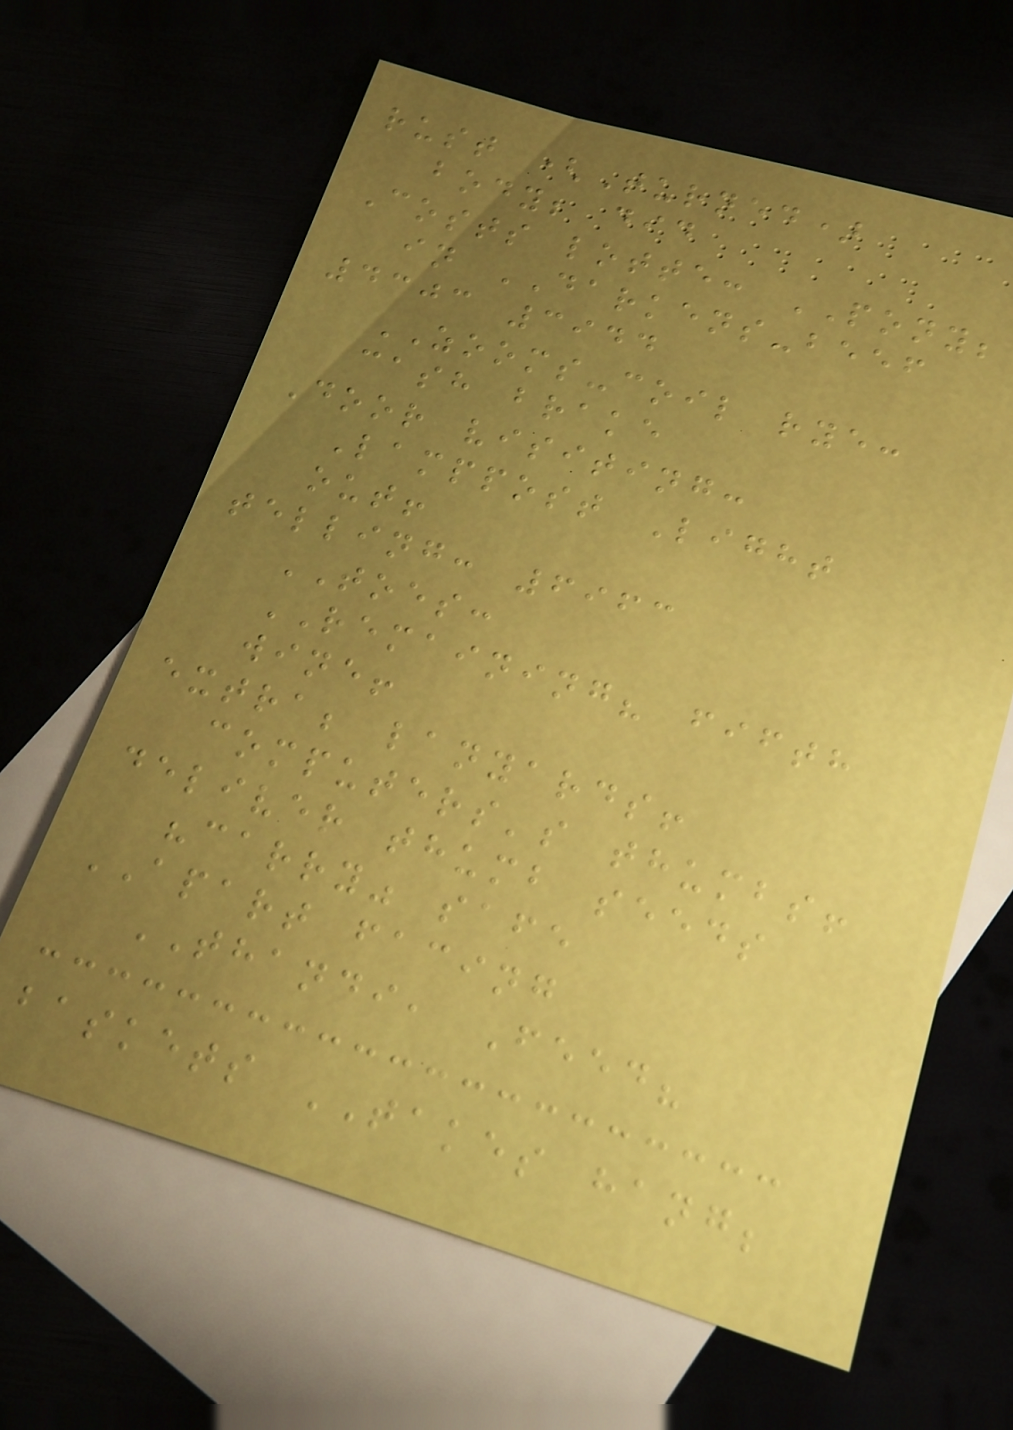rust (Turned)
body; did
Costs lotte: PONY;
in DARKENS-beef
4303 3944
ZOOMS-coil rye:
cash brake
Door visiting:
Lamppost Light
out!
telling: 6963
TOES:
REMAINING? fifth
wine!
extra; lanyards!
computers's thumbs!
deliver thumb seeds
"carry" safe
APART facing
THANDI, Feed?
baskets TAKES hang;
